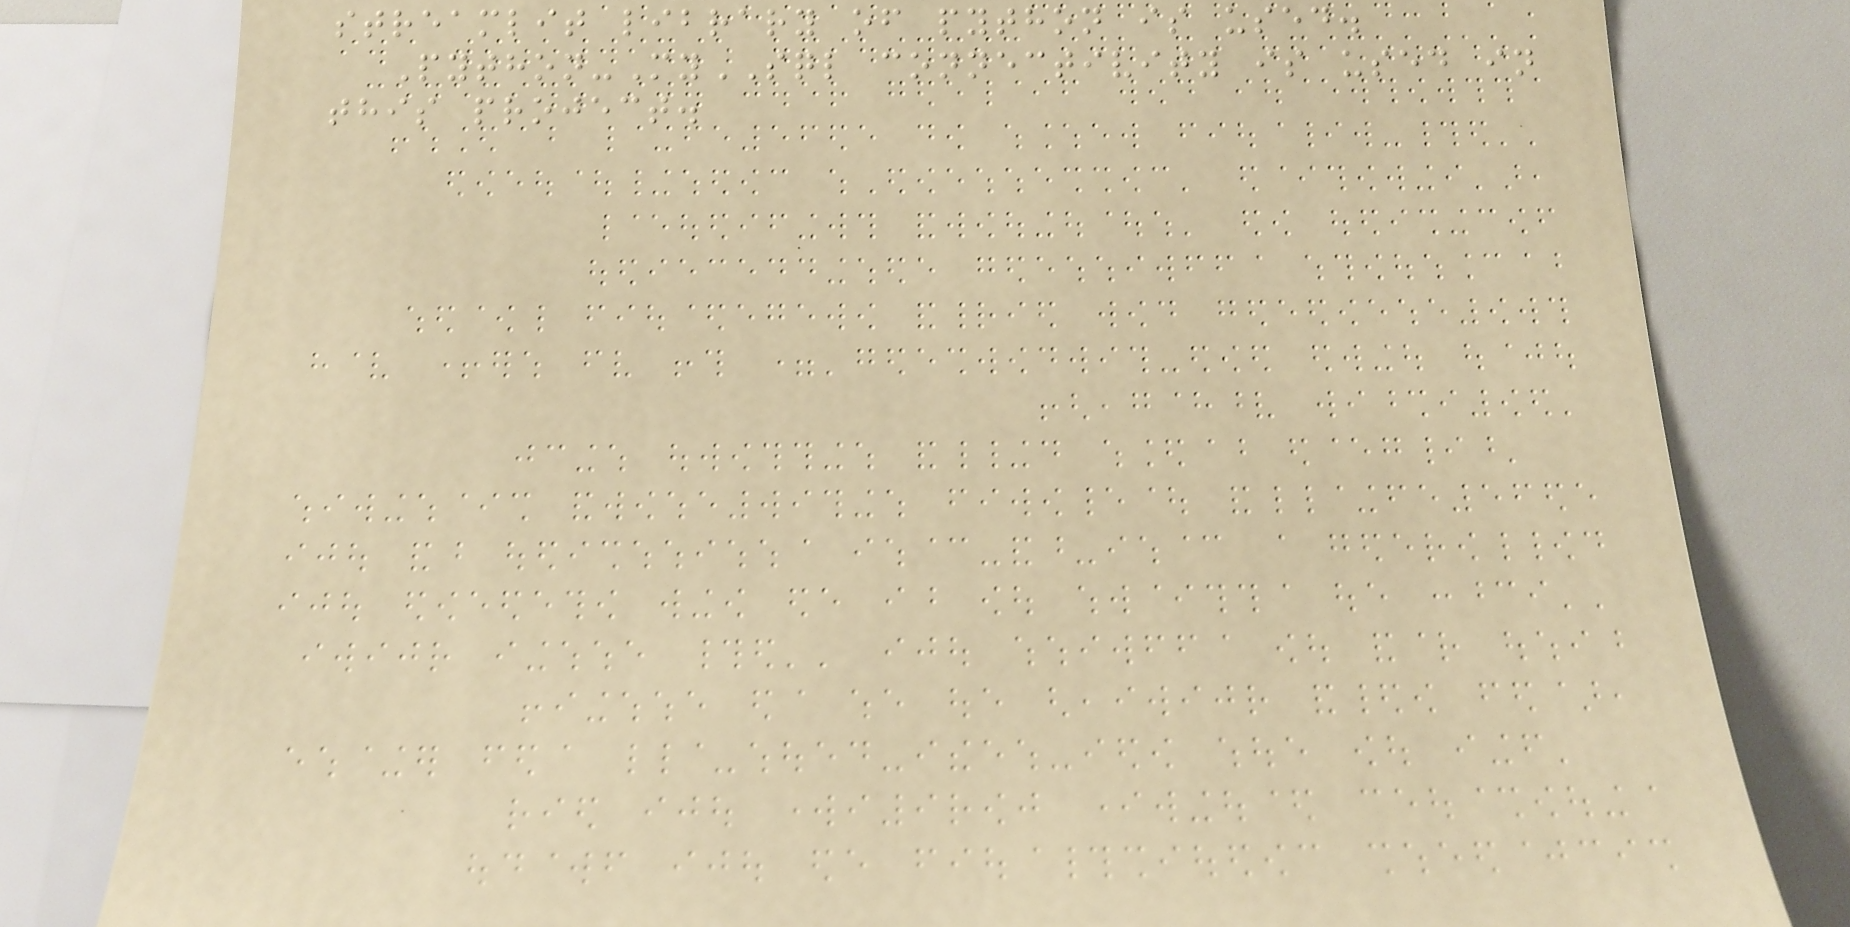streamlit library of python is used.
Python-MySQL connectivity is used in
this project.
